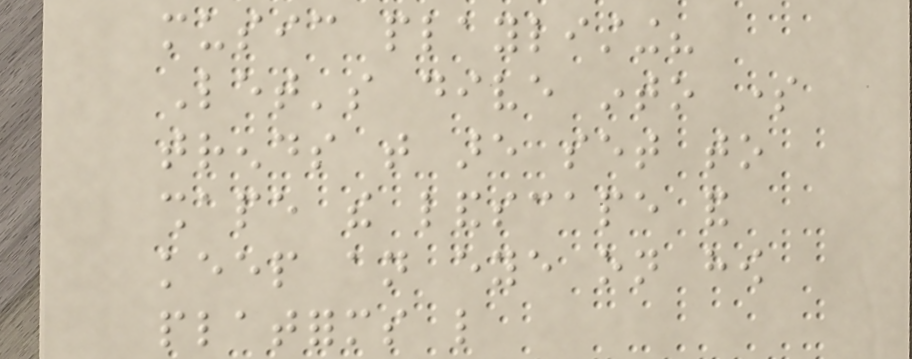music playlisting?
Let's dive into some
trends that are set to
shape the landscape and
keep an eye on how
platforms like
